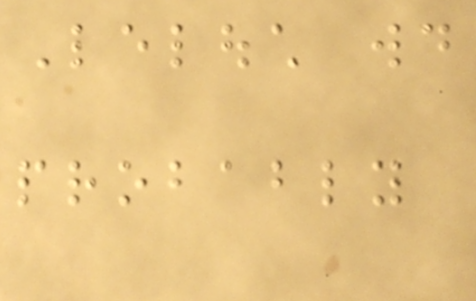Lelouch would
probably
